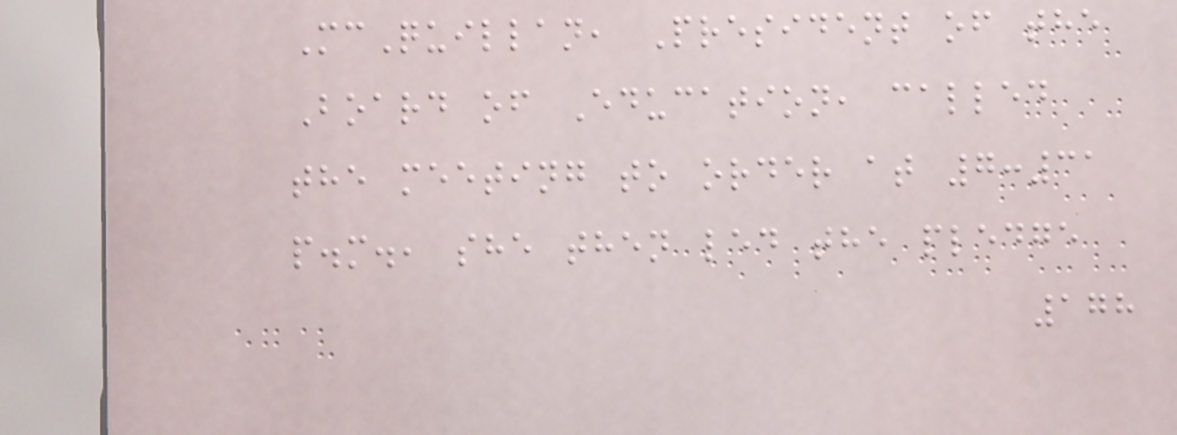McQuillan, President of the
Board of Education, called
the meeting to order at 7:31
p.m., she then led the pledge
178
